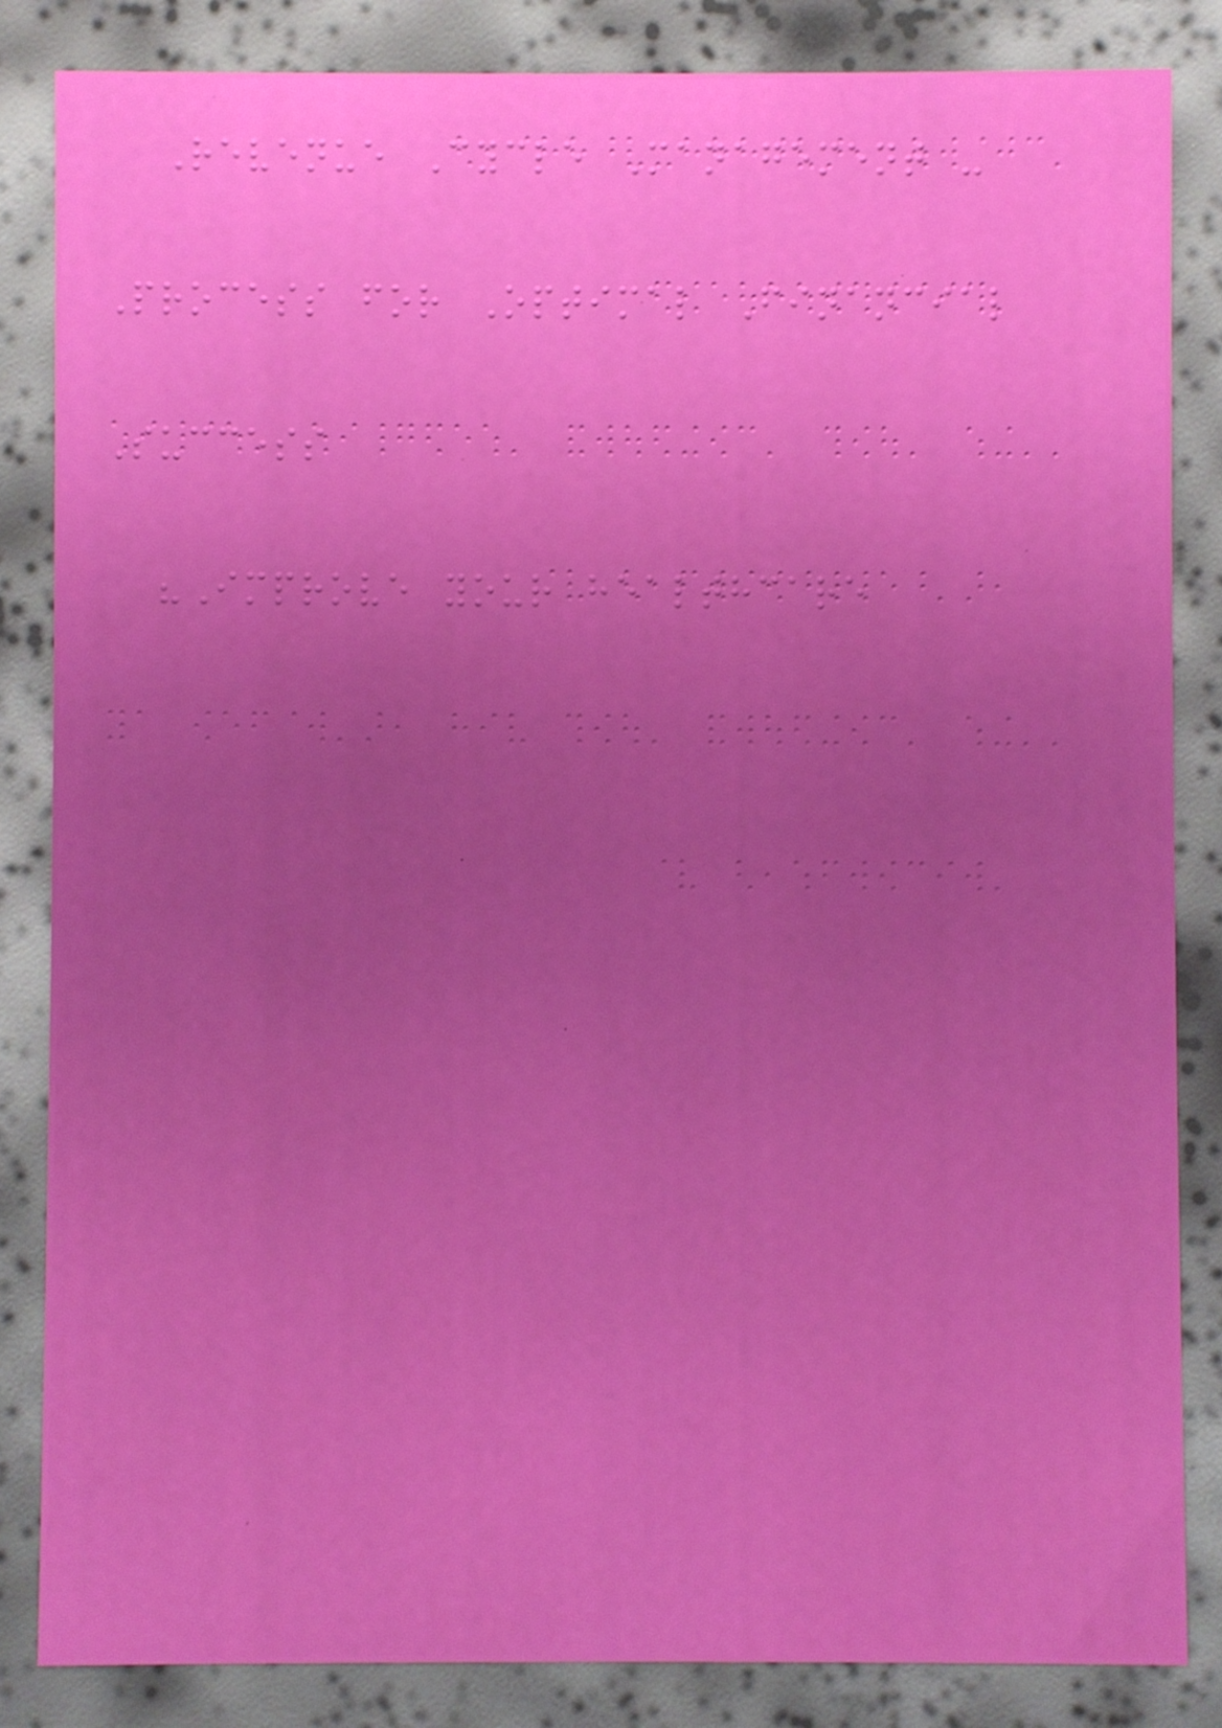Revenue Cycle Management -
Process for Optimal Financial
Success
"Improve your healthcare
